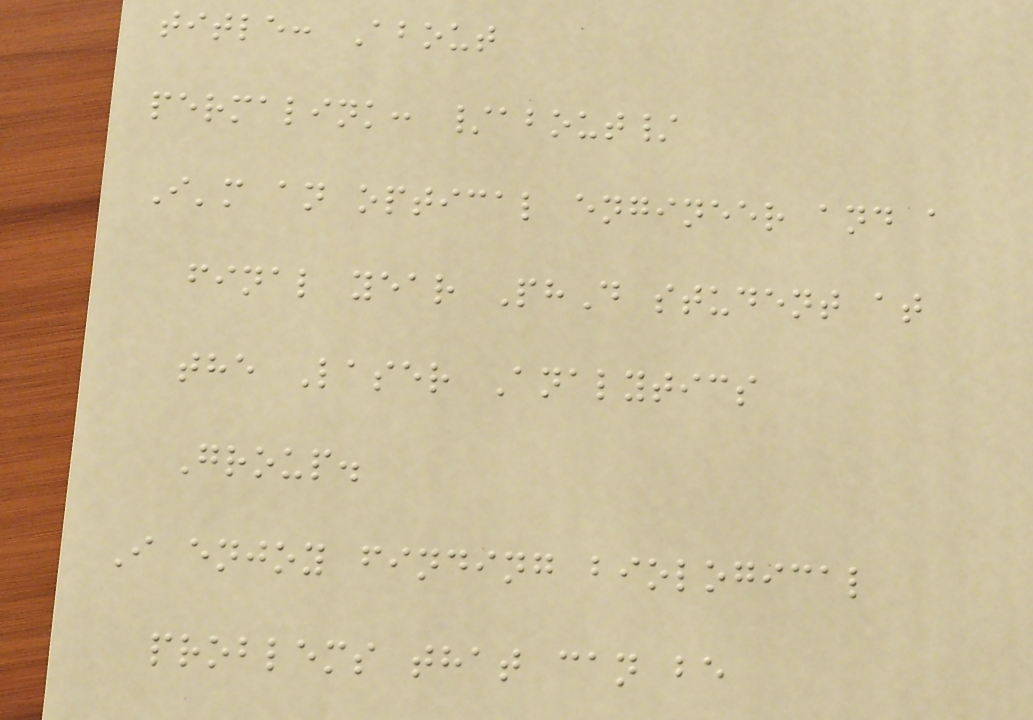title: About
permalink: /about/
I'm an optical engineer and a
final year PhD student at
the Laser Analytics
Group.
I enjoy finding biological
problems that can be
